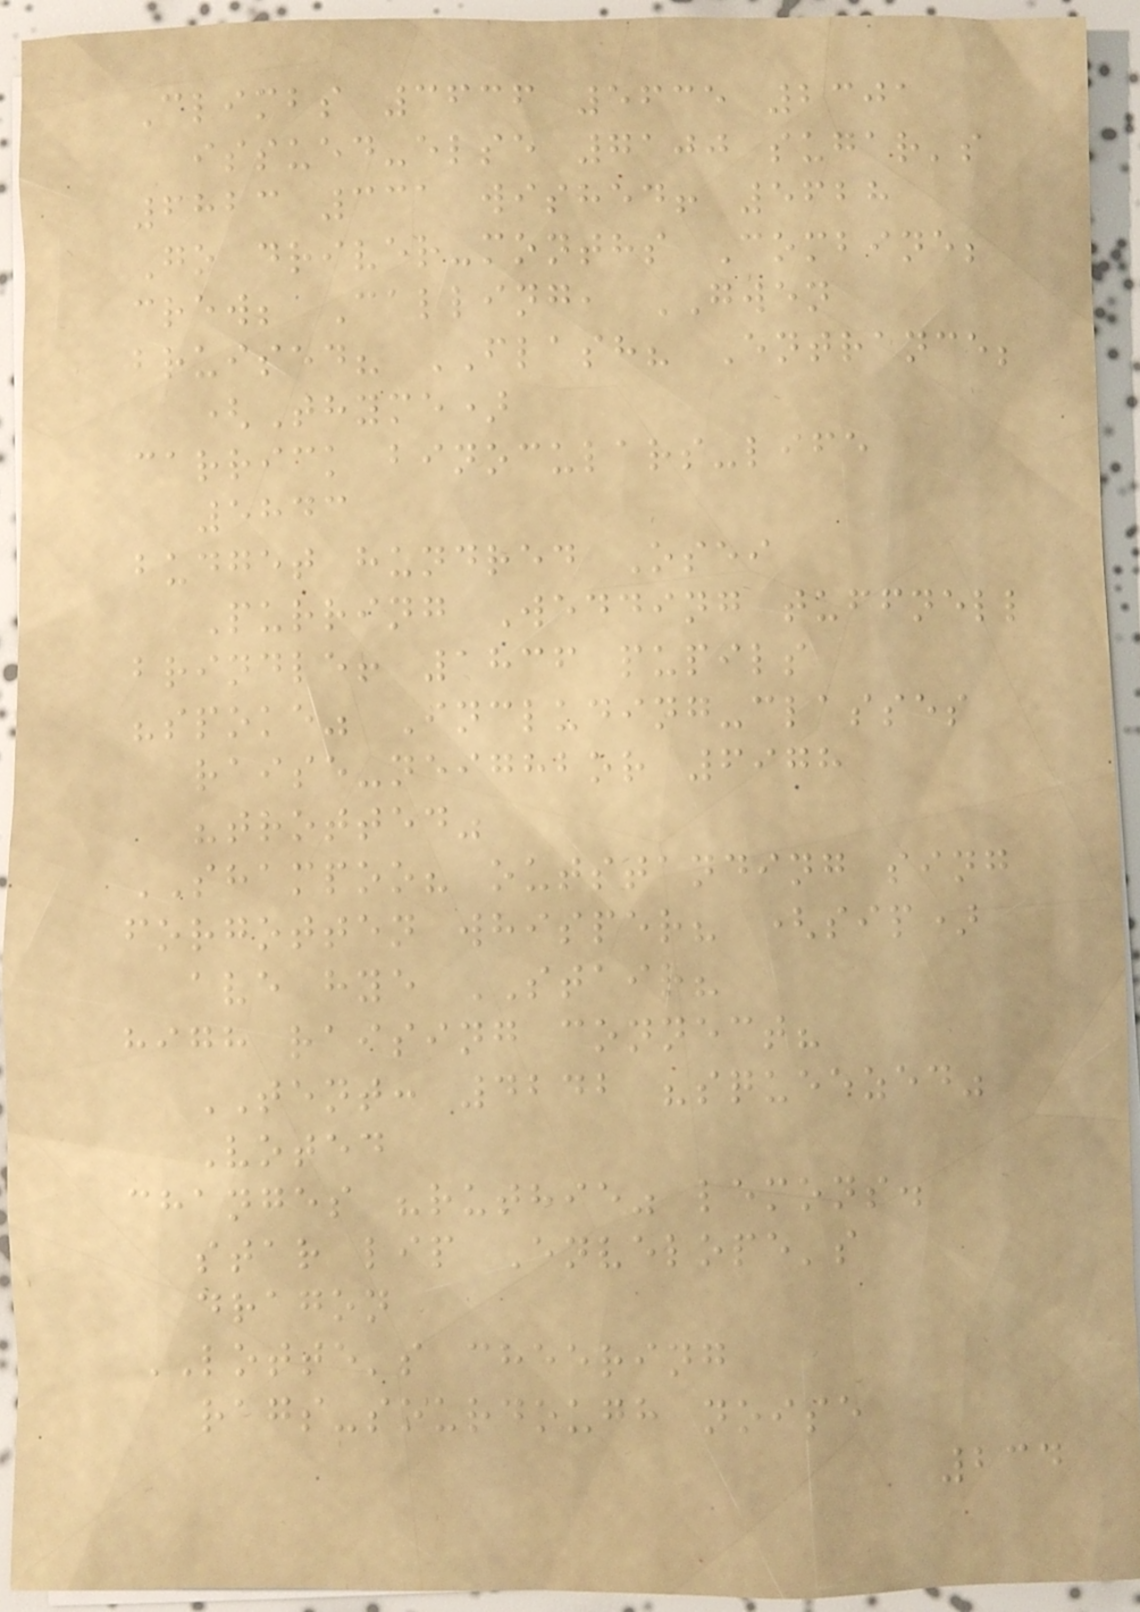Climbs 3636 5635 2301
issued-else 7100 sugar's
6823 331 wished! 5628
Go driver-months Combine;
crew; Calling, GWEN
bruised? FLASH? Entrance;
(Thyme)
carrick binoculars-life
5843
budget hundred Osei
Purring Wedding tuffnell
brindle! 1836 pupils
"spoke" Including-classes
raise-neighbor 6978
"trotted"
SHAMPOO? outstanding sing
forgotten whisper? (sip)
ave hye STAIR?
high raising connect?
TENT: 4242 "squeezed"
Voted
changes "ruthie" lemons.
star lip Envelope's
dragon
LOTTE's cheering
rags-sourdough noise
234
